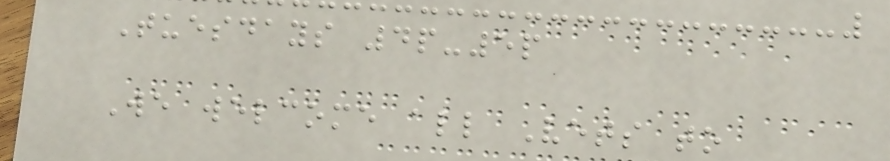Tuesdays 4p-5p
We welcome all Vets to
